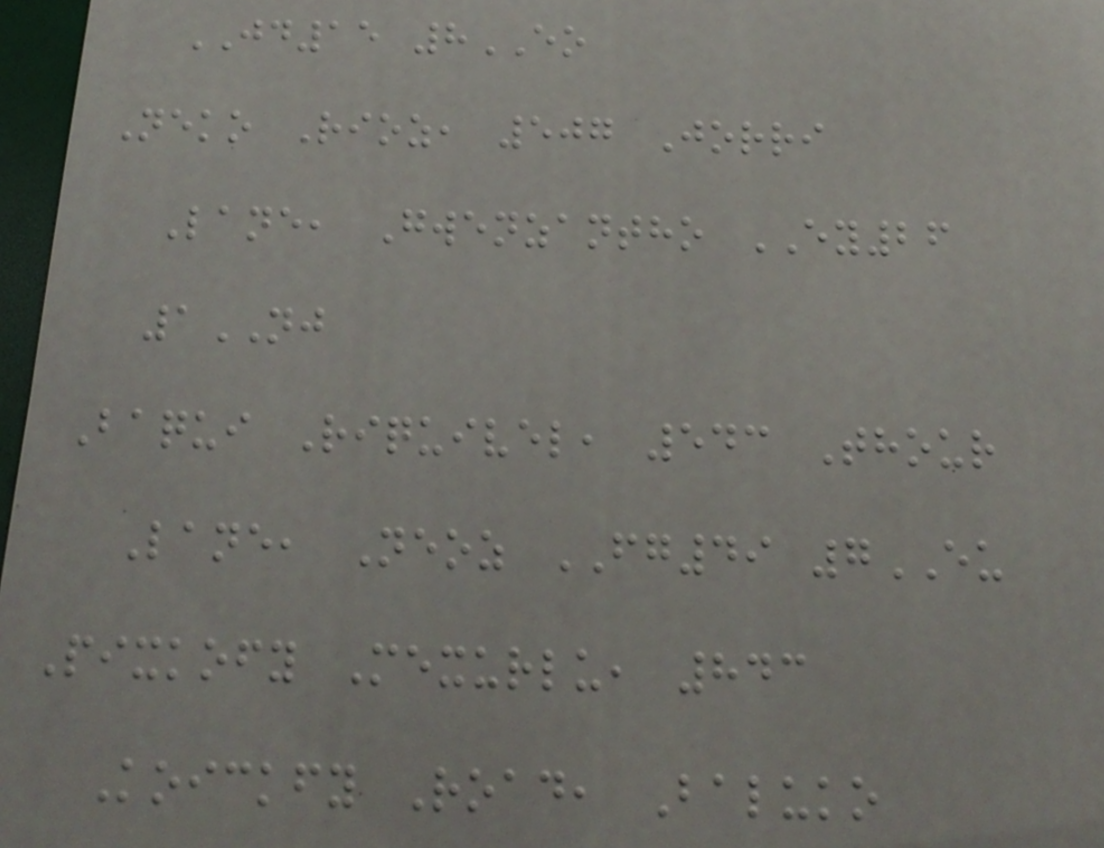JD15 8EO
Neko Rioz, 507 Jorri
Lane, Gwenzantho EY26
1NJ
Baqui Riquivel, 543 Thour
Lane, Neoz FG49 7EU
Pixkofy Mexurlu, 843
Koickfy Road, Baluko
